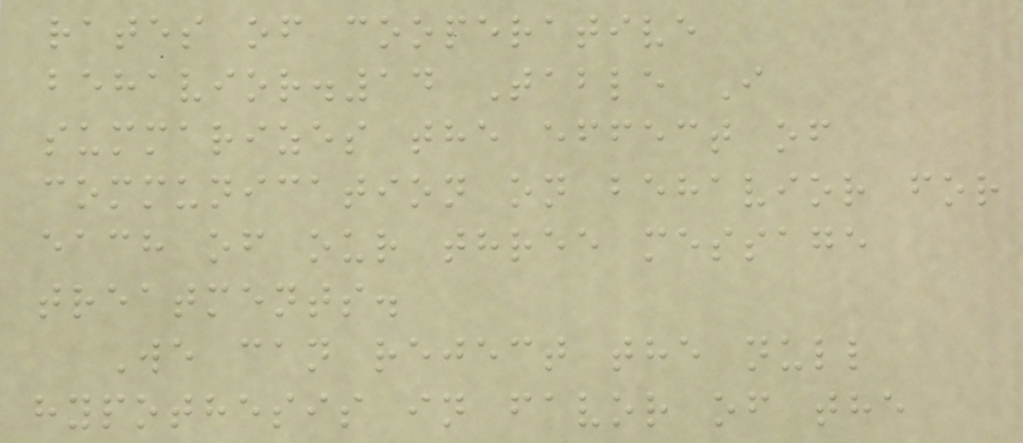rates of cooperative
behavior.14 Table I
summarizes the effect of
communication on behavior for
each of our three message
treatments.
We can reject the null
hypothesis in favor of the
